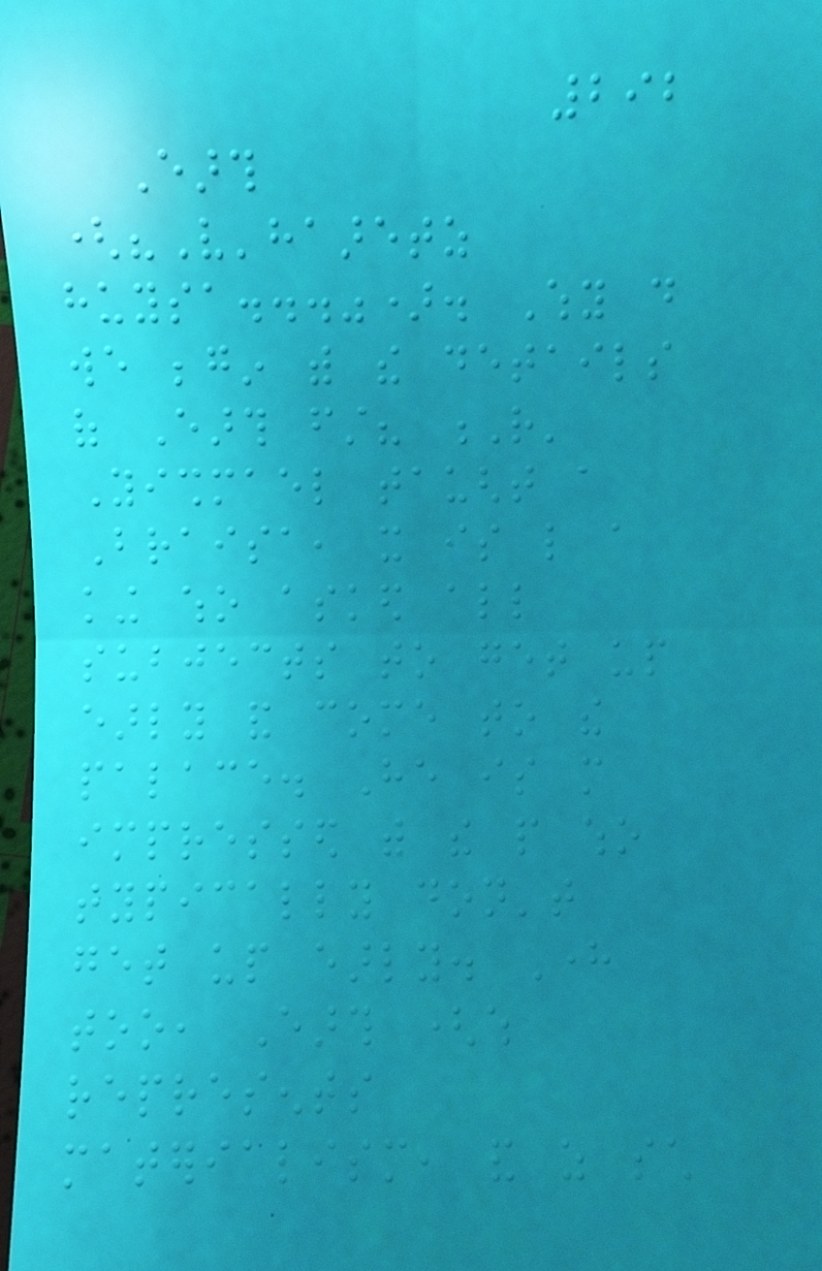292
Earth
("V'haaretz
huysa..."). Why do
we begin with the details
of Earth first? R'
Yishmael taught a
Braisa, it is like a
king who asked all
subjects to get up
early and come to the
palace. He is more
impressed with the people who
typically don't
get up early. Here
too, Earth (which
represents
materialism, and as such
